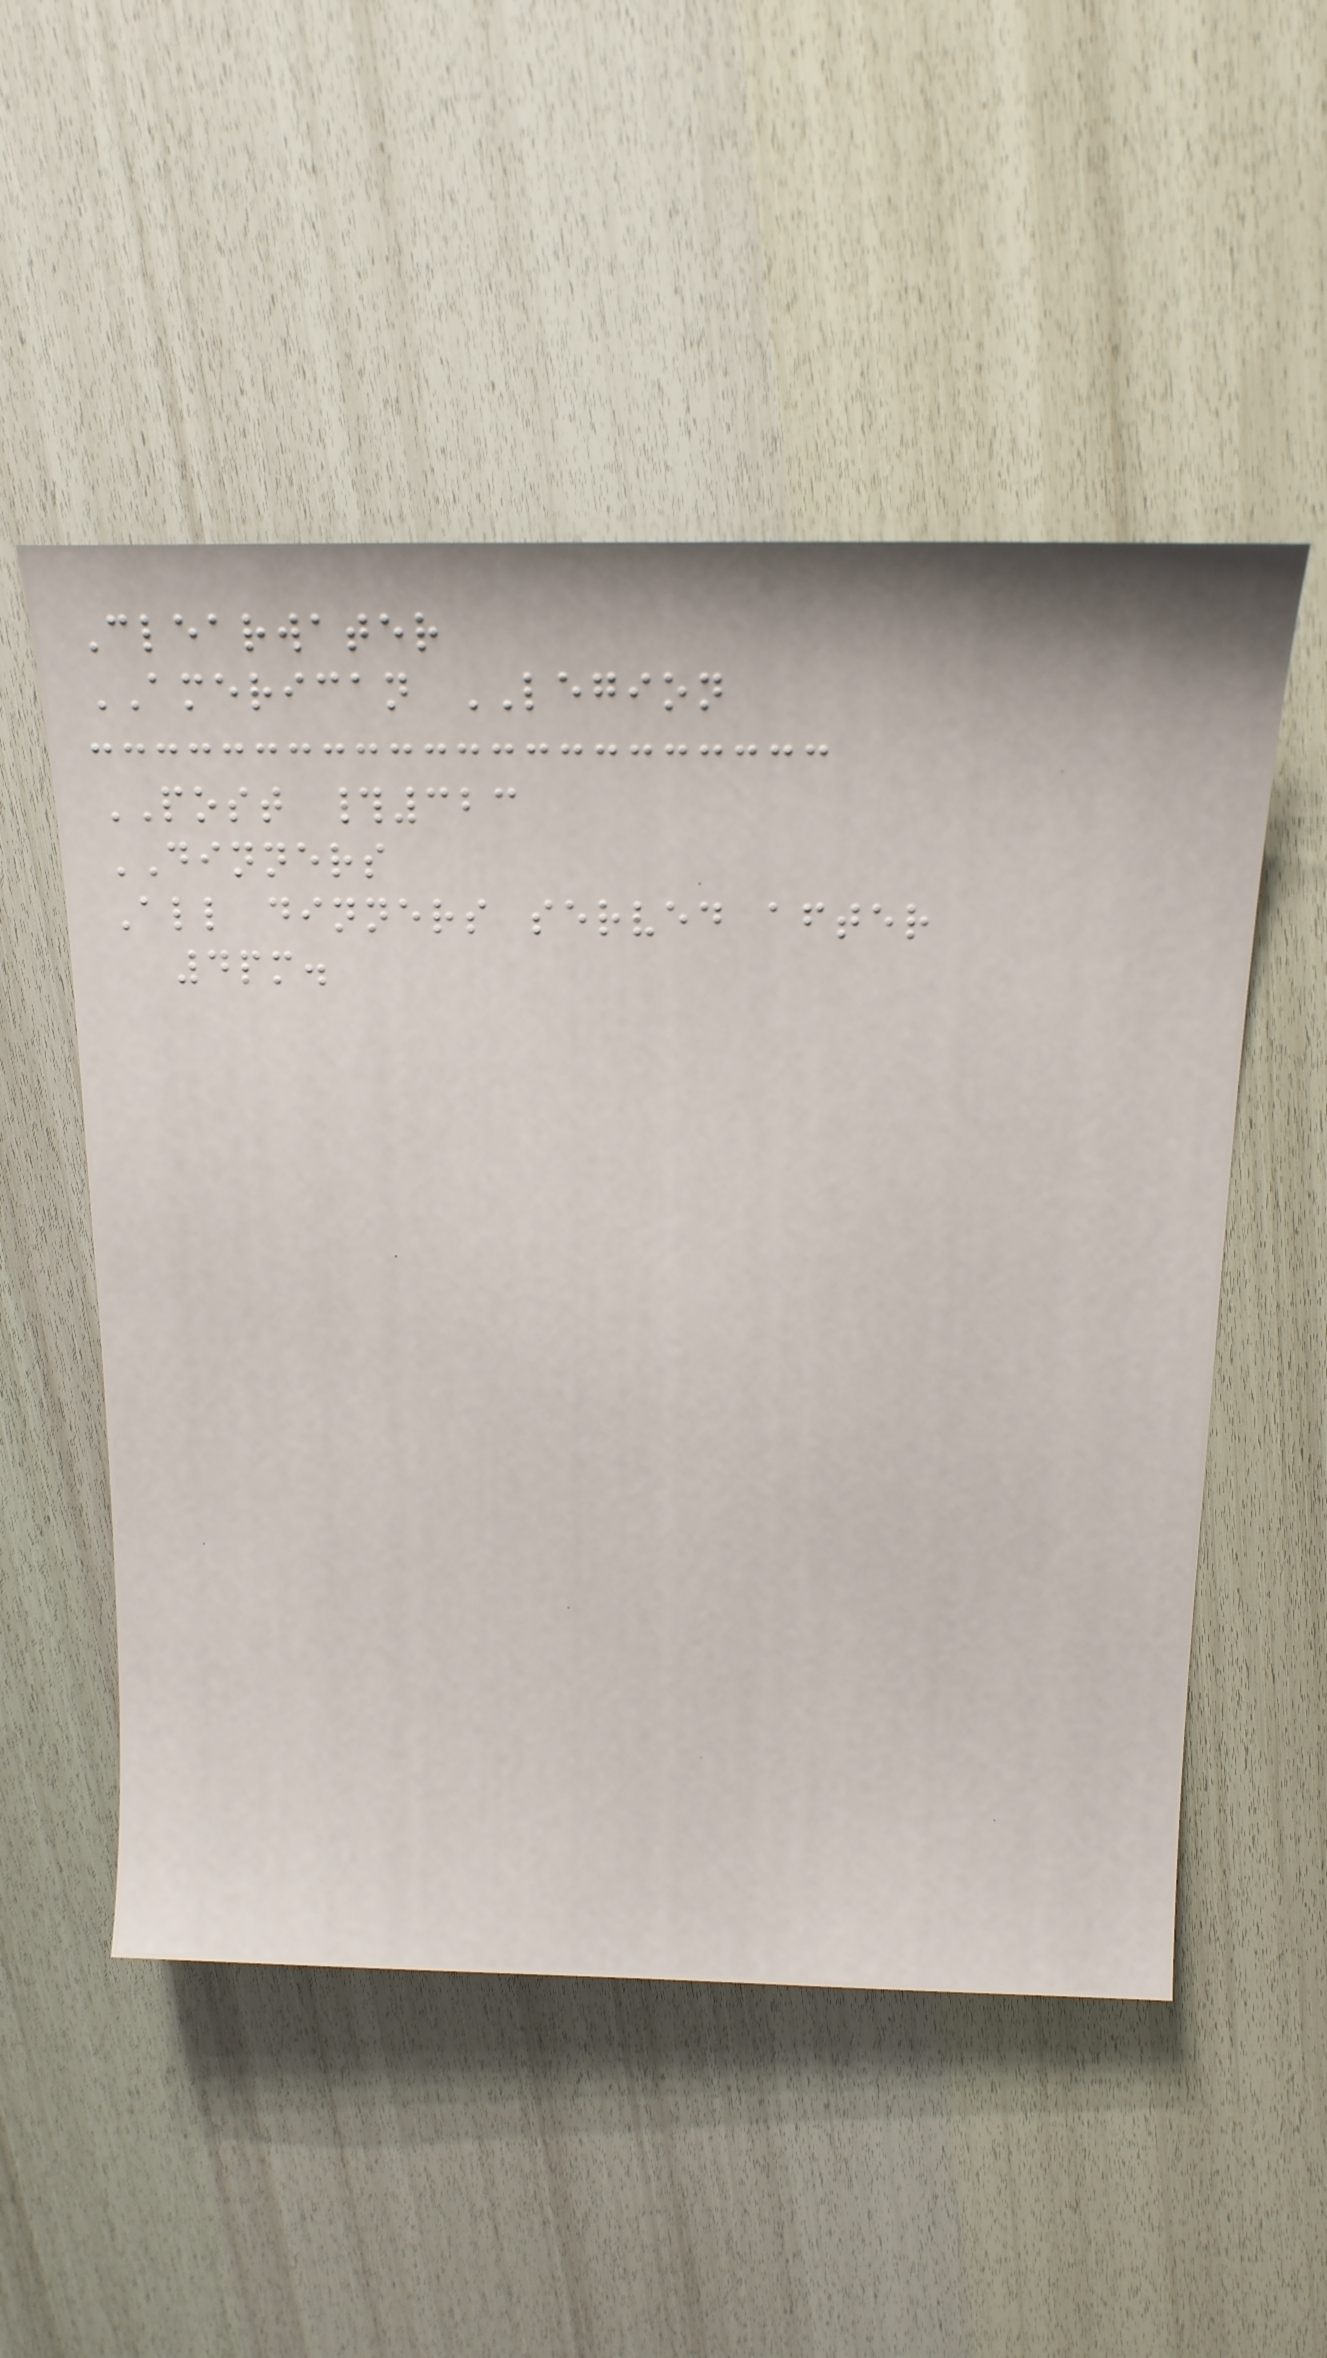Clearwater
AMERICAN LEGION
POST #323
DINNERS
All dinners served after
4pm.
